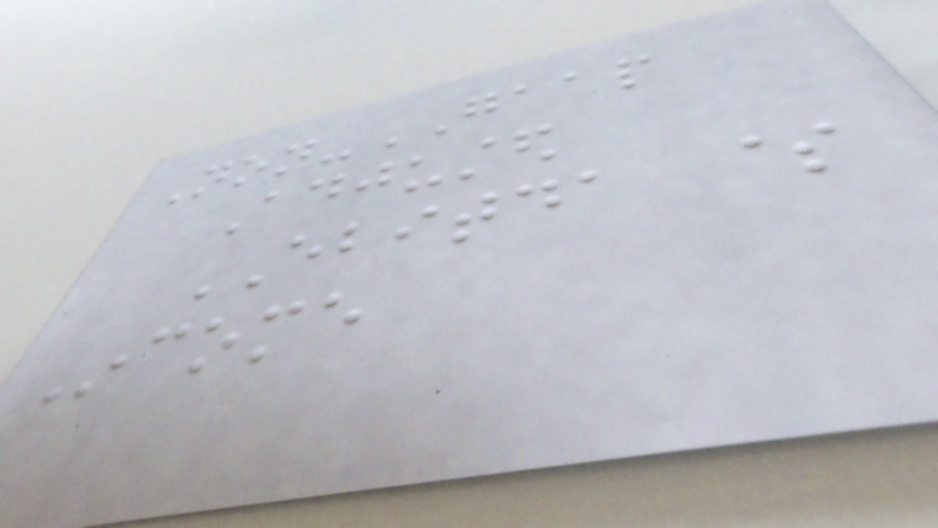Non-GAAP
Adjusted
EBITDA $
Income
